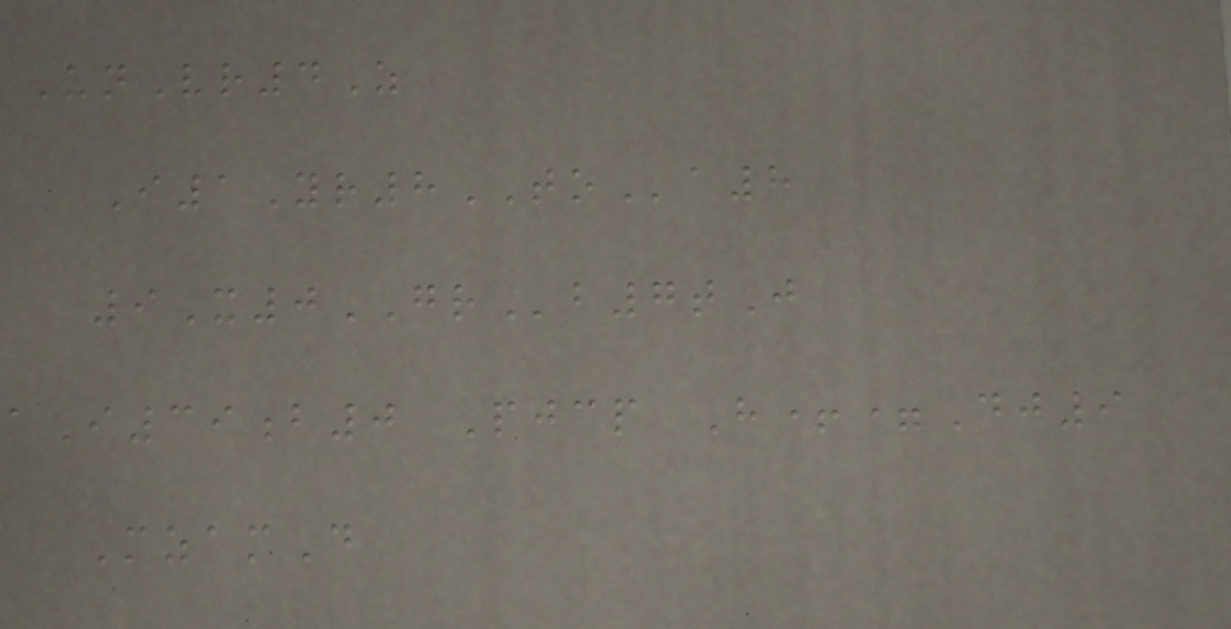UnVr4Z
I1Yr8TOa8
9X0GRb7tJ
aI39b0 Pjcp H+=Dj9
MzamD
